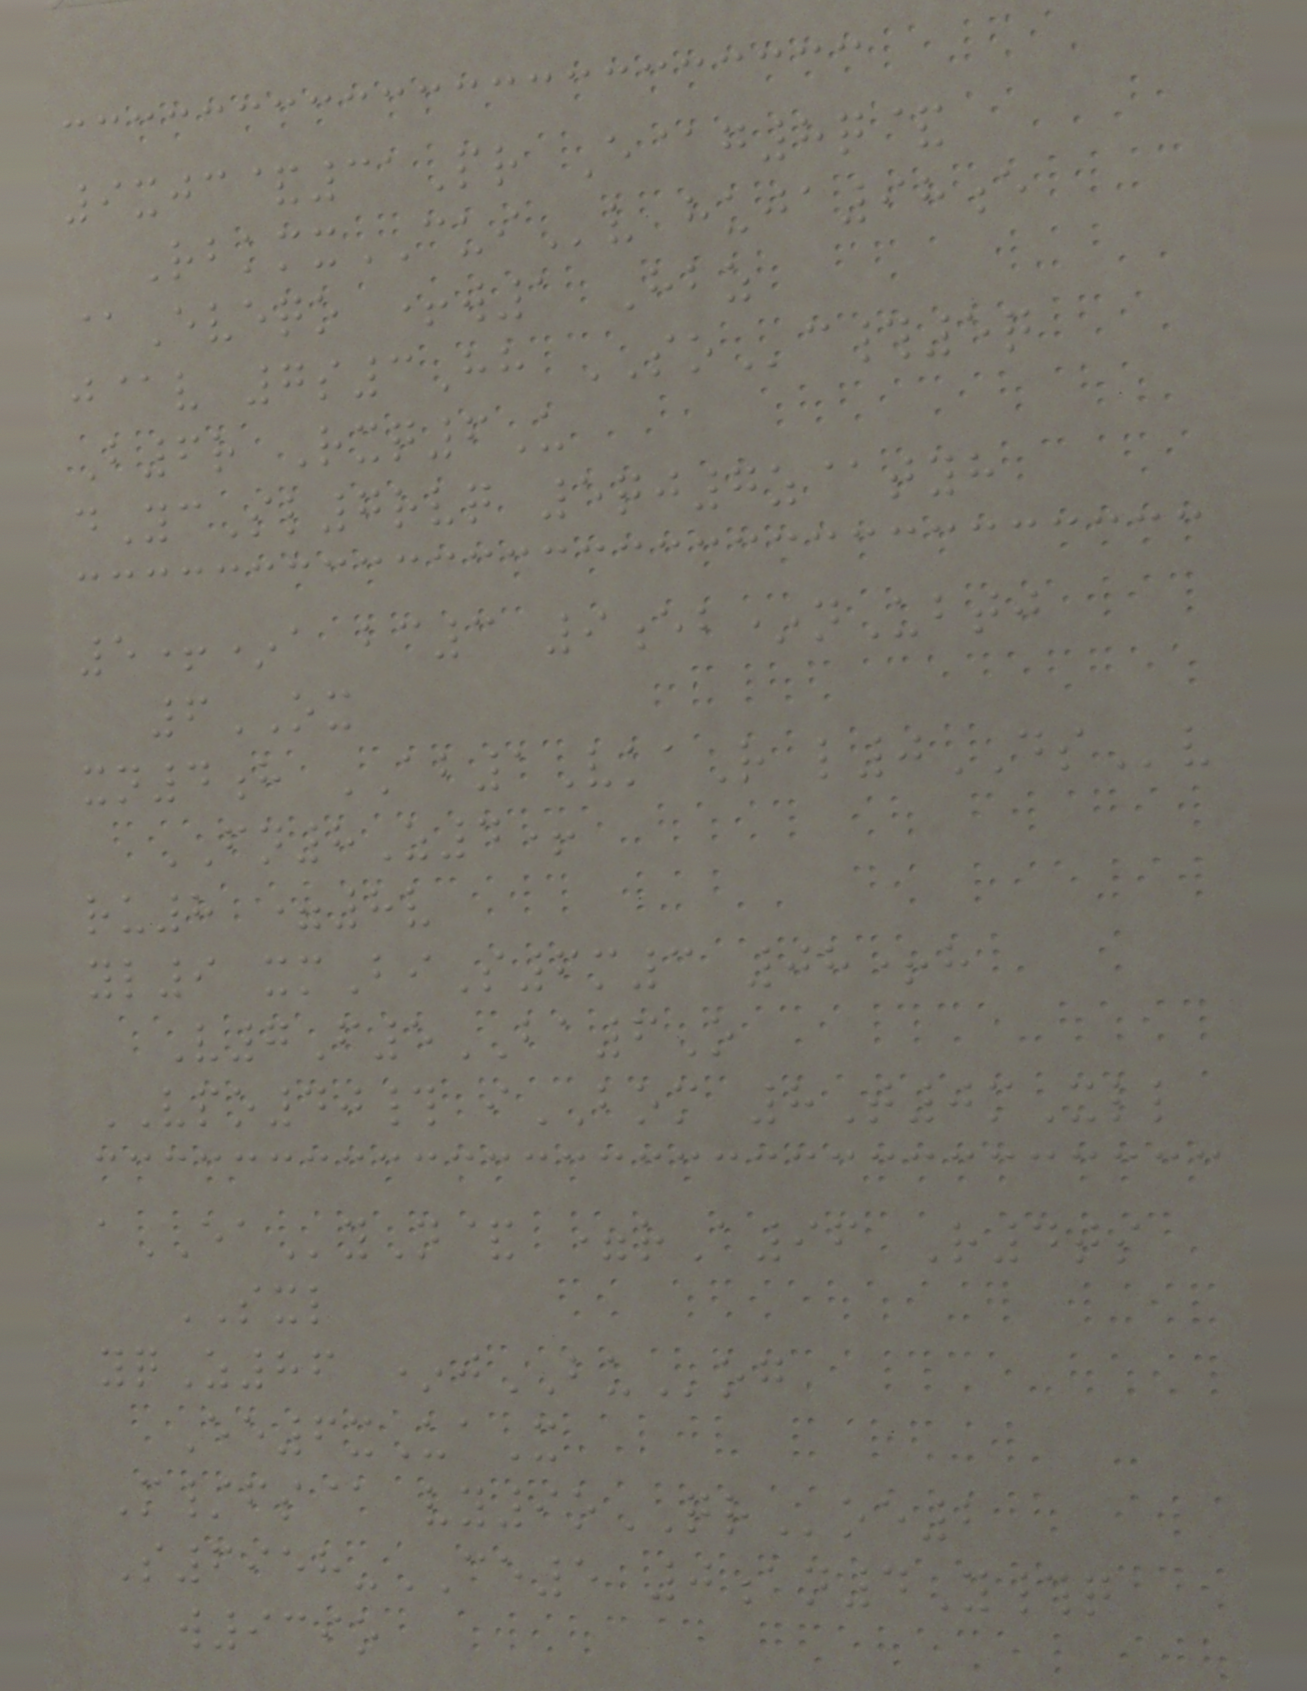9xjc&31Pr E@g8q&
RbkmxCUIv huja98e
@Eveqo +w1 Hbz
j@v 7s3Hh SOc#5q
B6r Rxq6U
dYcSl7rvq 5qj7z@tyh
5+*a bc3 9eb*nUbtj
6OX
xn4h AB1VkaR l0DSv
FN8Z4+
ru8 =8v
yl9 xmBiS6m3 08+h
V7F5BA6O
VPO40# iBOM 8T0mXll
aEAyN& =rA96 R4ts
SXL
yqZ86 *jBUog
Ee6xUaX
M/fs@ vy9oQRoe2
S6958-CE5 0an4Y#q
w939o
